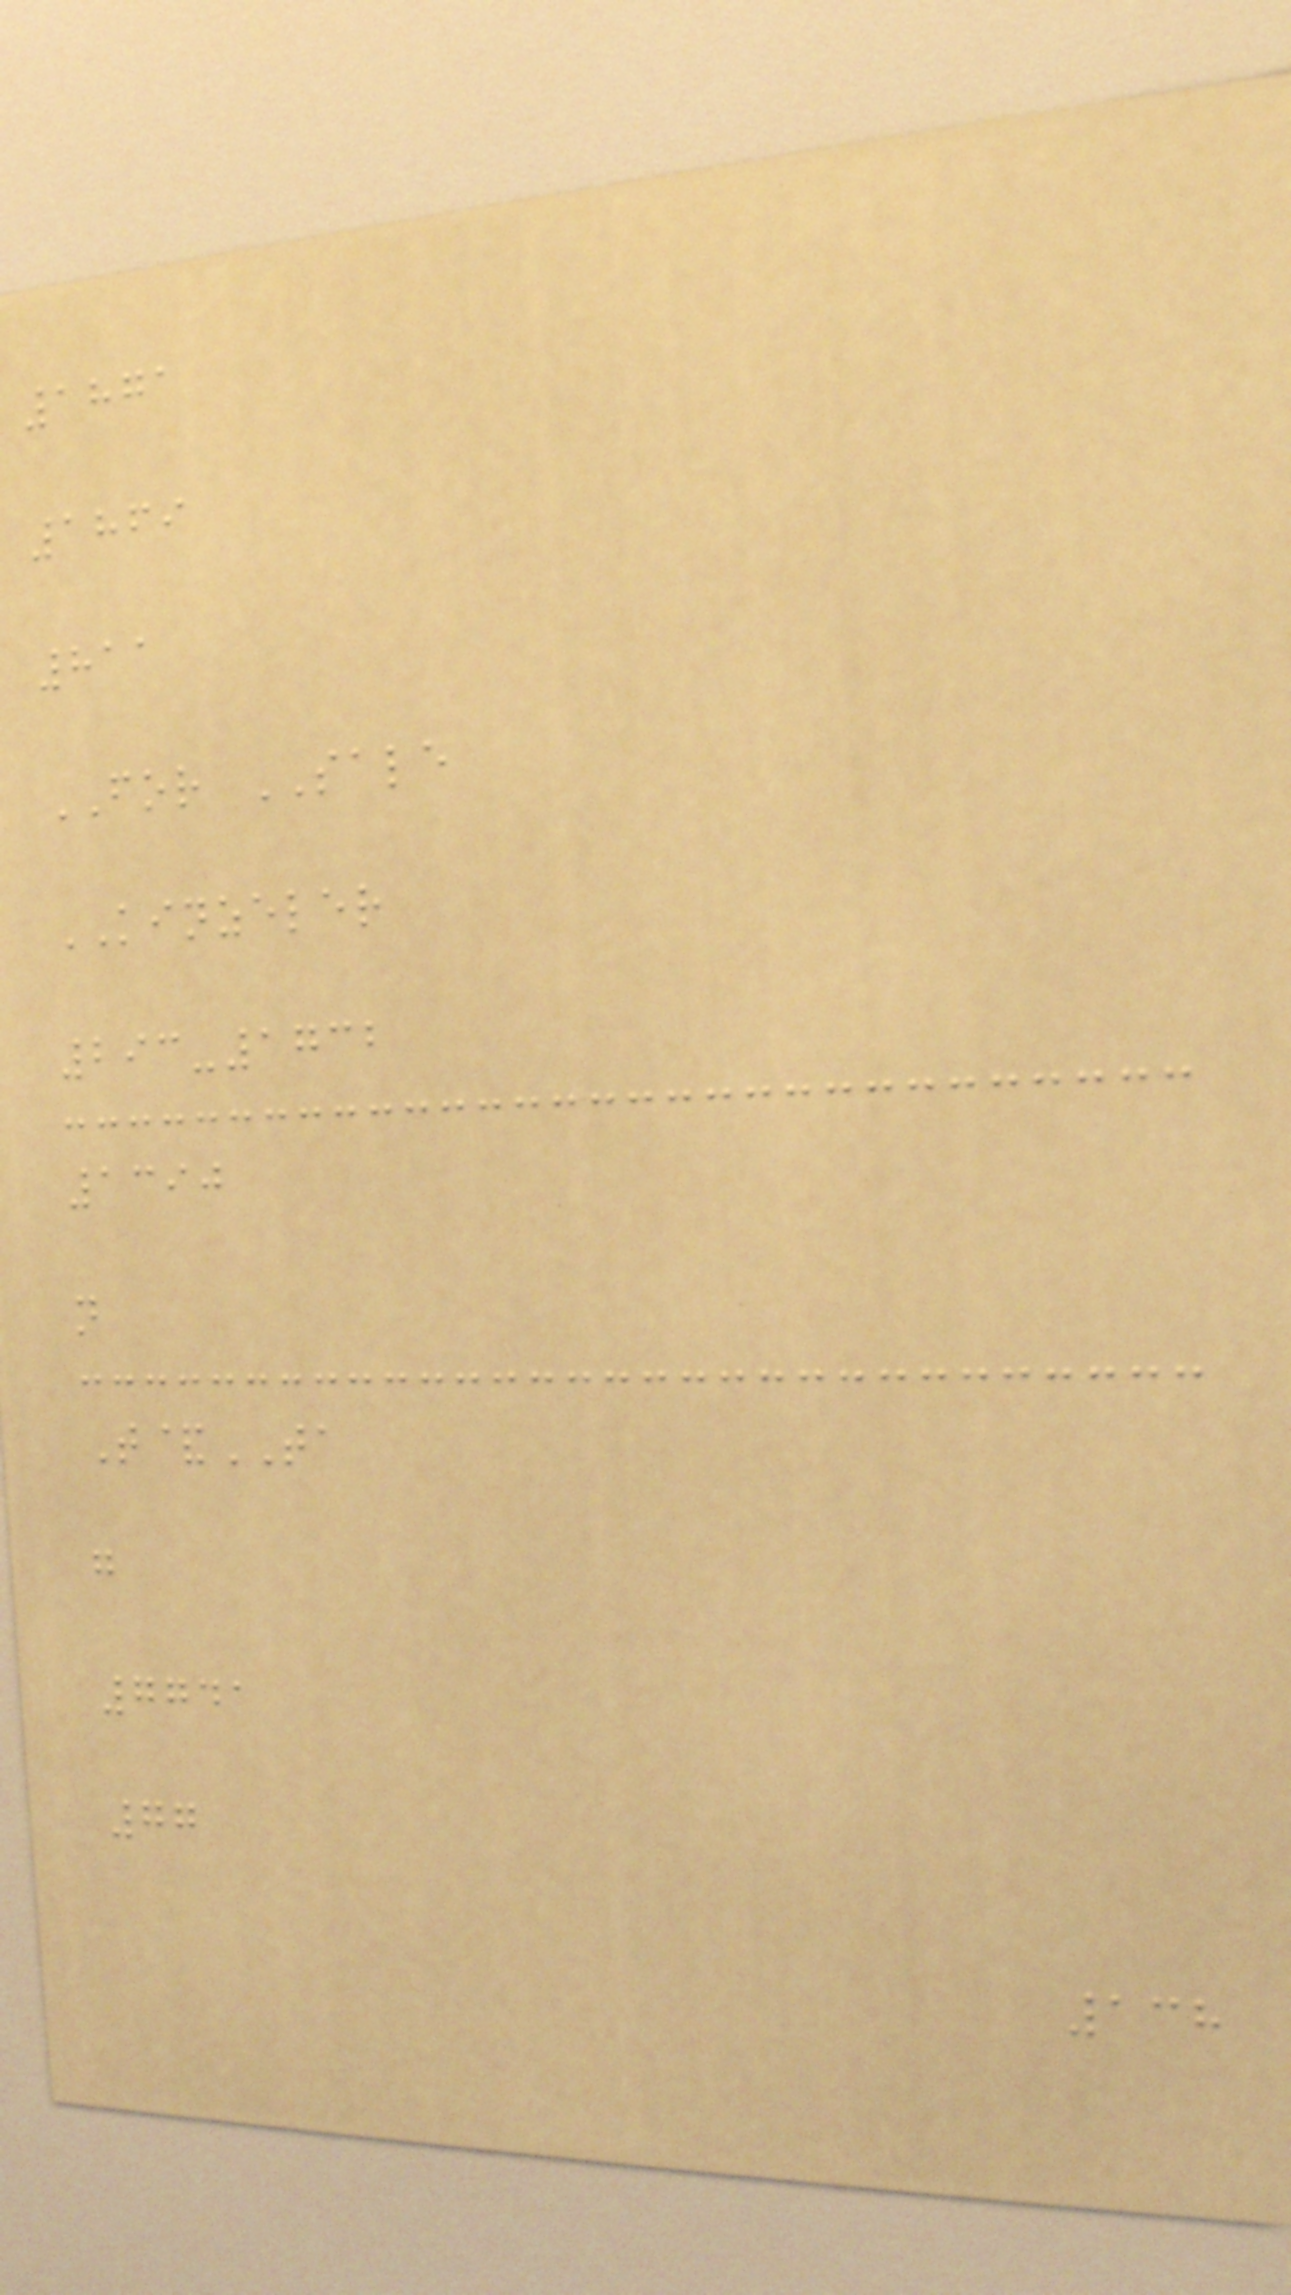1871
1869
811
FOR SALE
KINZELER
293-1732
1390
n
T&TA
g
7741
77
138
